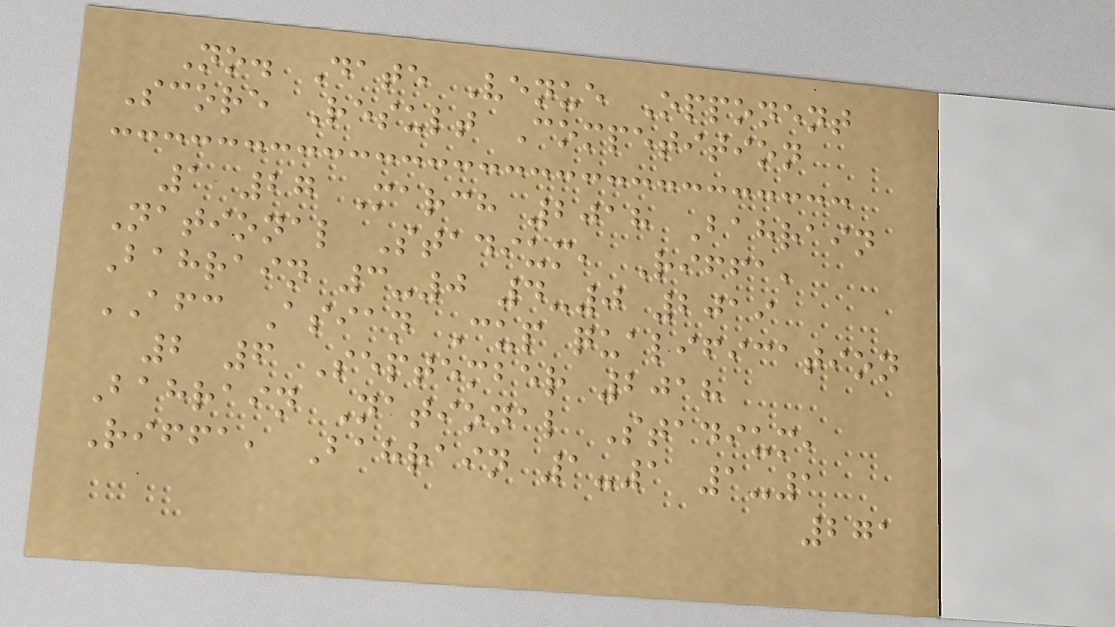No. Date Venue Opponent
Score Result Competition
1 27 March 2018 Bahrain
National Stadium, Riffa,
Bahrain 3-0 4-0 2019
AFC Asian Cup qualification
2 6 September 2018
Bahrain National Stadium,
Riffa, Bahrain 1-1 1-1
271
